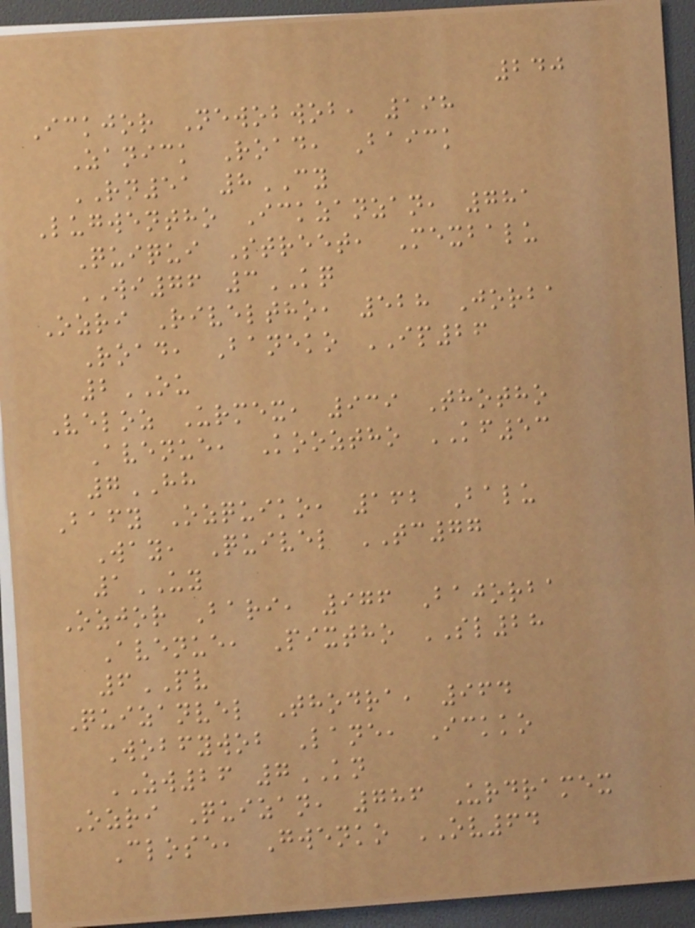240
Ickjor Newobwob, 198
Zanick Road, Baick
RN51 8CY
Lugwentho Ickzanzan, 781
Quiqui Street, Mexbalu
WI76 3KQ
Ozri Riveltho, 528 Jorba
Road, Baneko IP26
2OU
Veloz Urmex, 939 Thotho
Avenue, Kooztho KF53
7HH
Bafy Ozquiko, 162 Balu
Way, Quivel TC77
1UY
Ozjor Bari, 976 Bajorba
Avenue, Pixtho SL28
6PV
Quizanvel Thodra, 964
Wobfywob Lane, Ickko
ZW26 7KN
Ozri Quizan, 786 Urdramex
Close, Gwenko OV64
